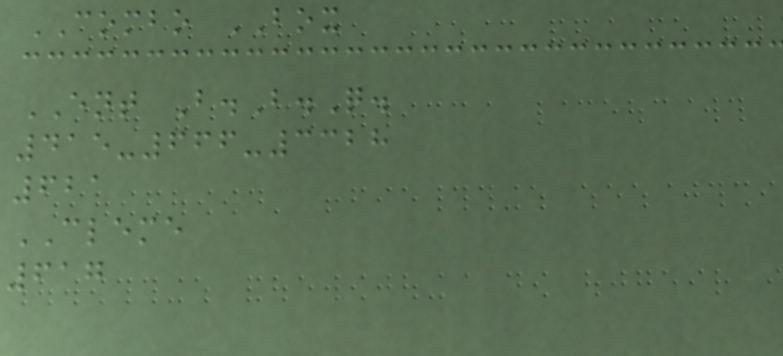COMBO BOX
ENT B.B.Q.
415-666-3328
621
CLEME
617
